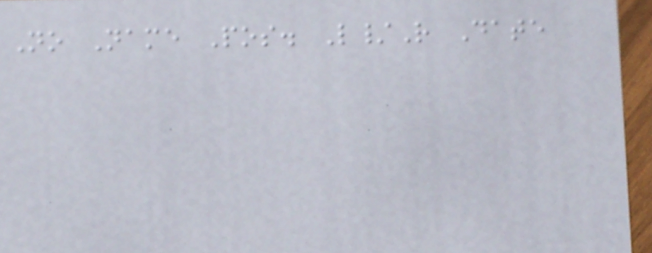No Name Pos. L/R Date
